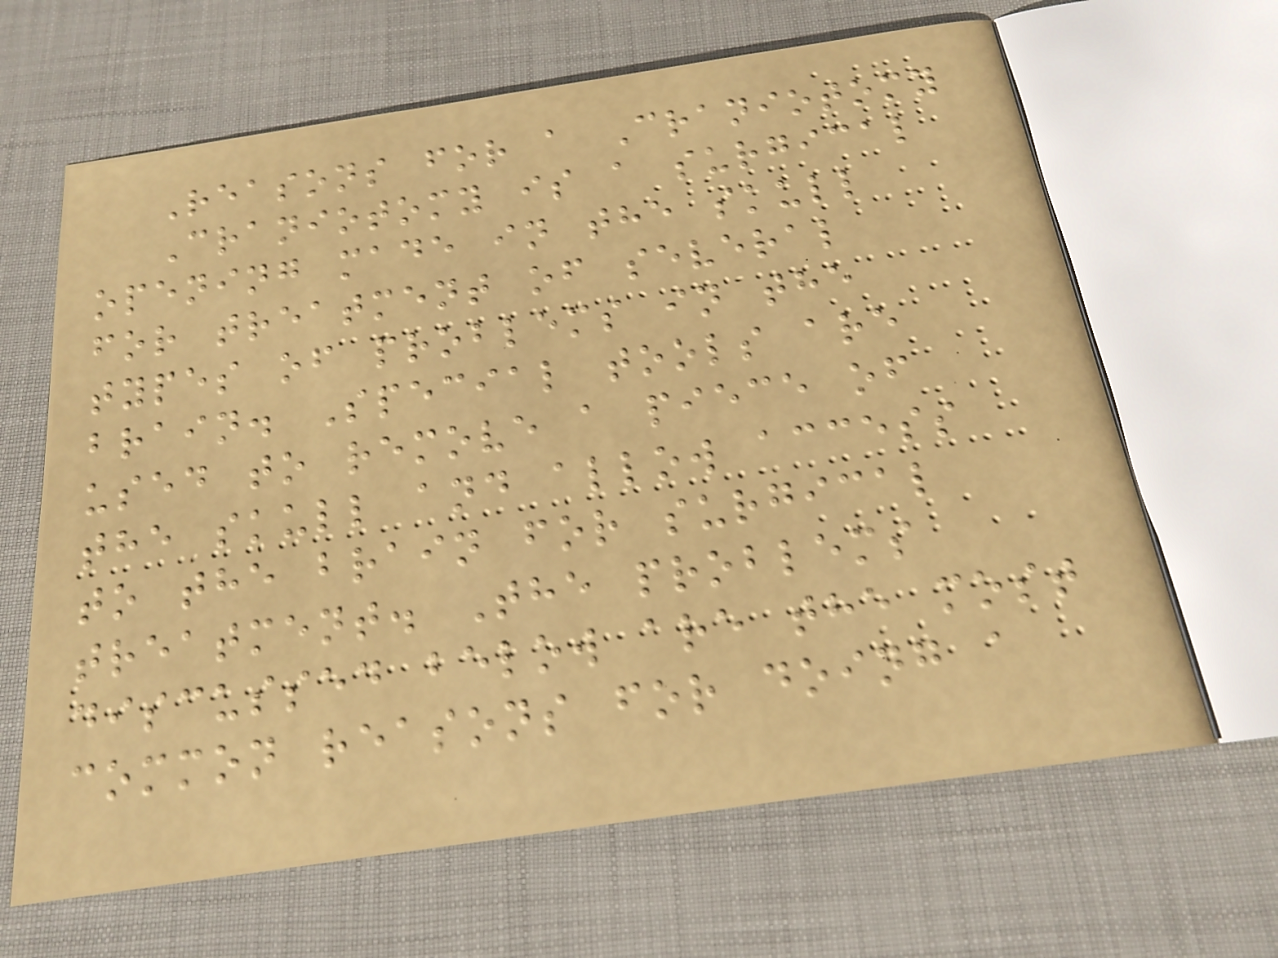Reasons for a Craniotomy
Craniotomy is a surgical
opening made in the skull
for treatment of several
types of problems in the
brain. Special tools are
used to remove a piece of
the skull and allow access
to the brain for surgical
treatment. The problems
discussed below are the most
common reasons for doing a
